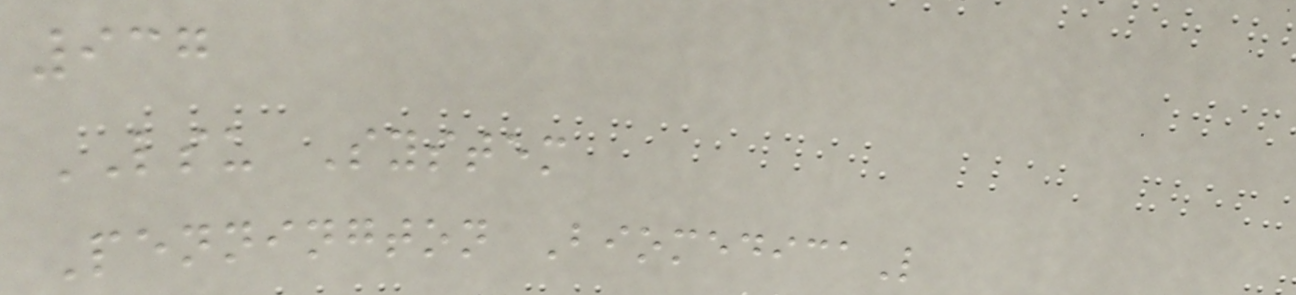937
LSU System
Pennington BiomedicaL
